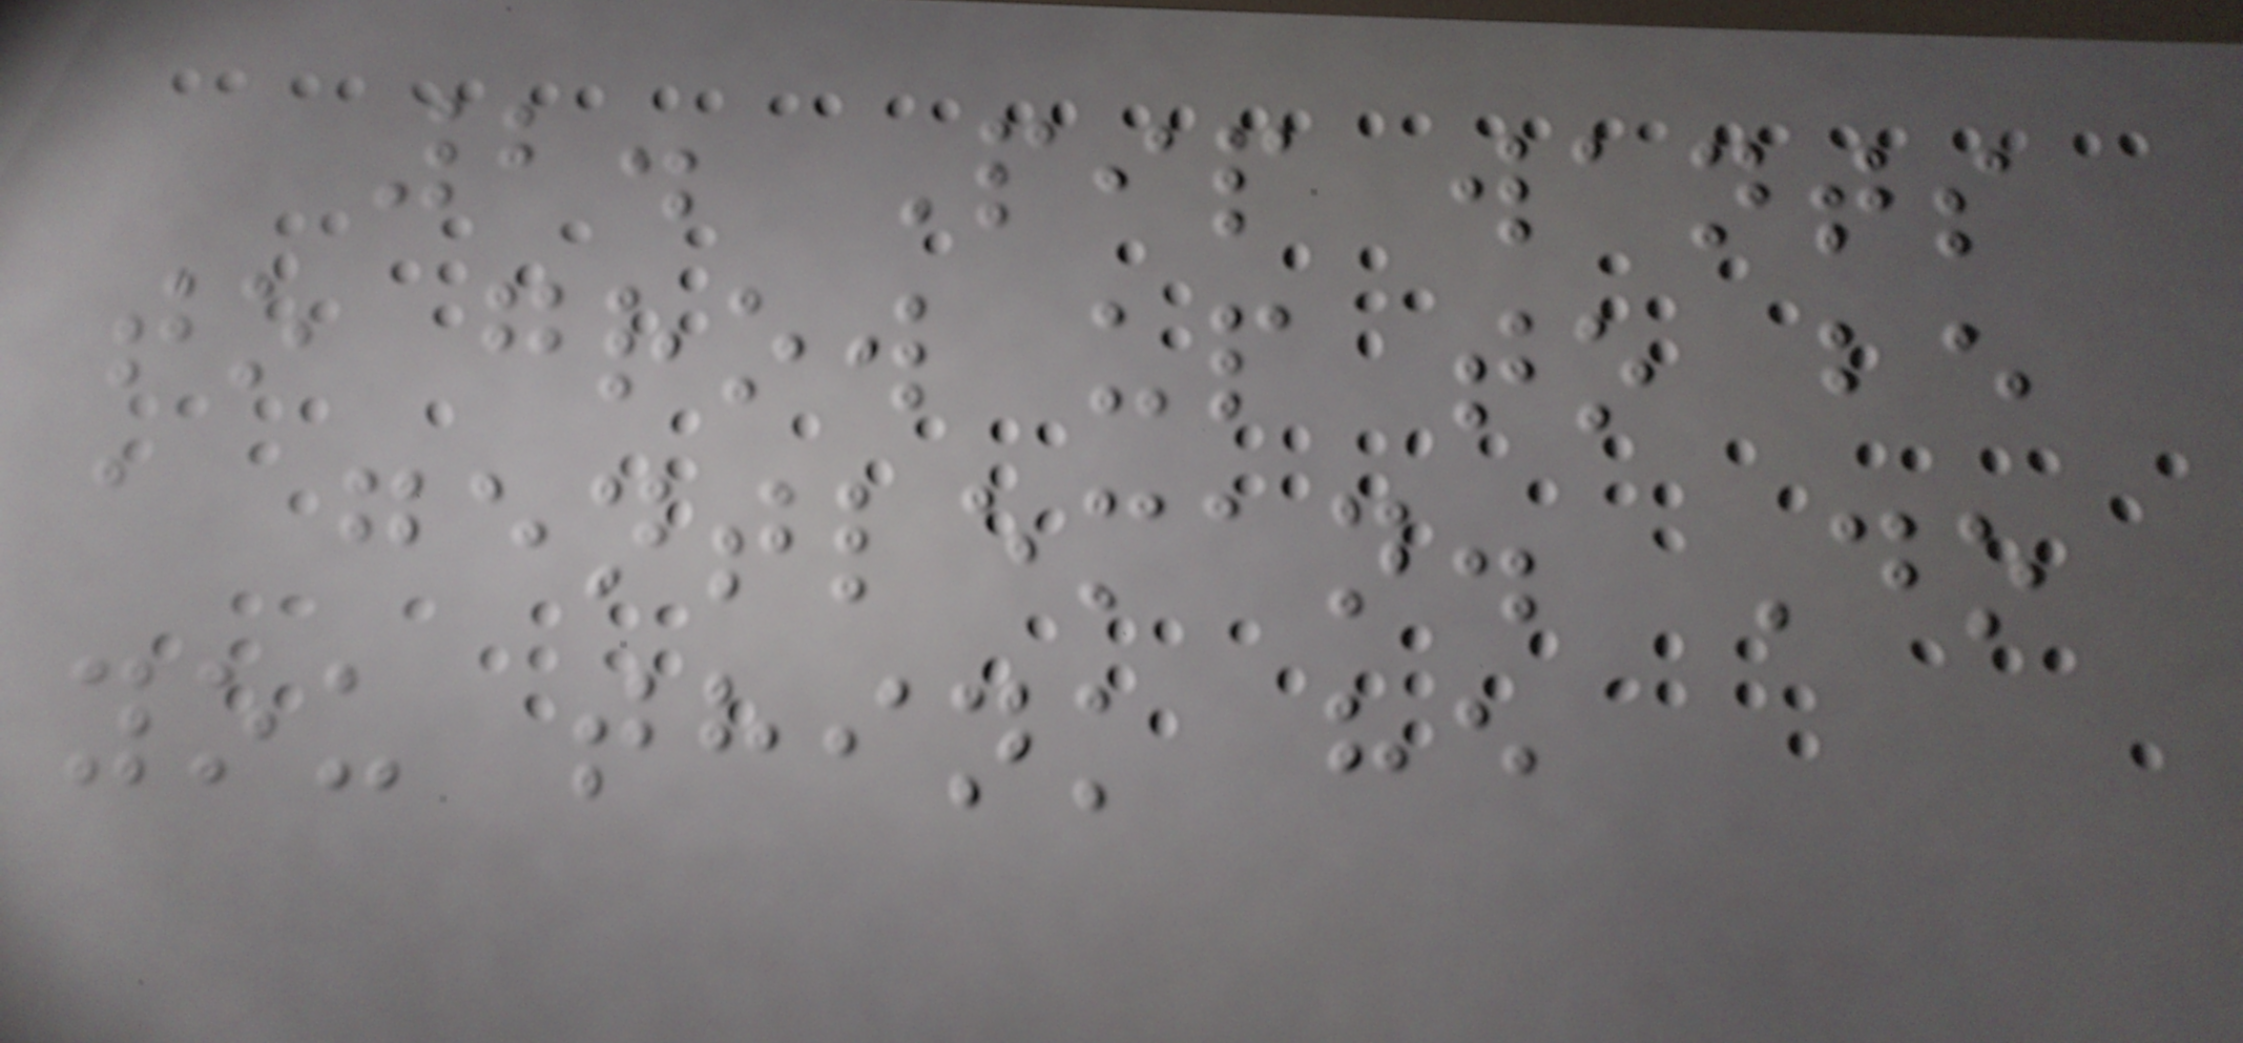2. Pip wants
to grow up to be
a gentleman. Do
you think he
